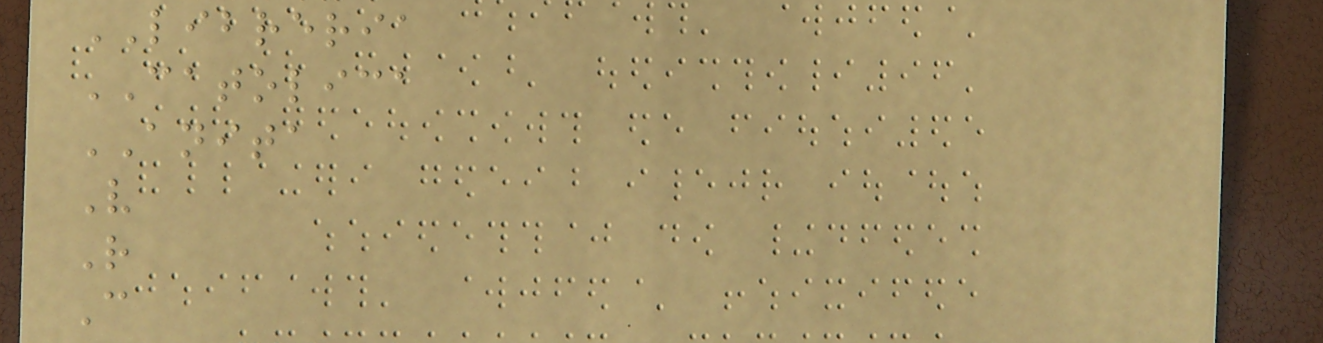LIBRERIA
CATOLICA
ANITA
V
R
C
